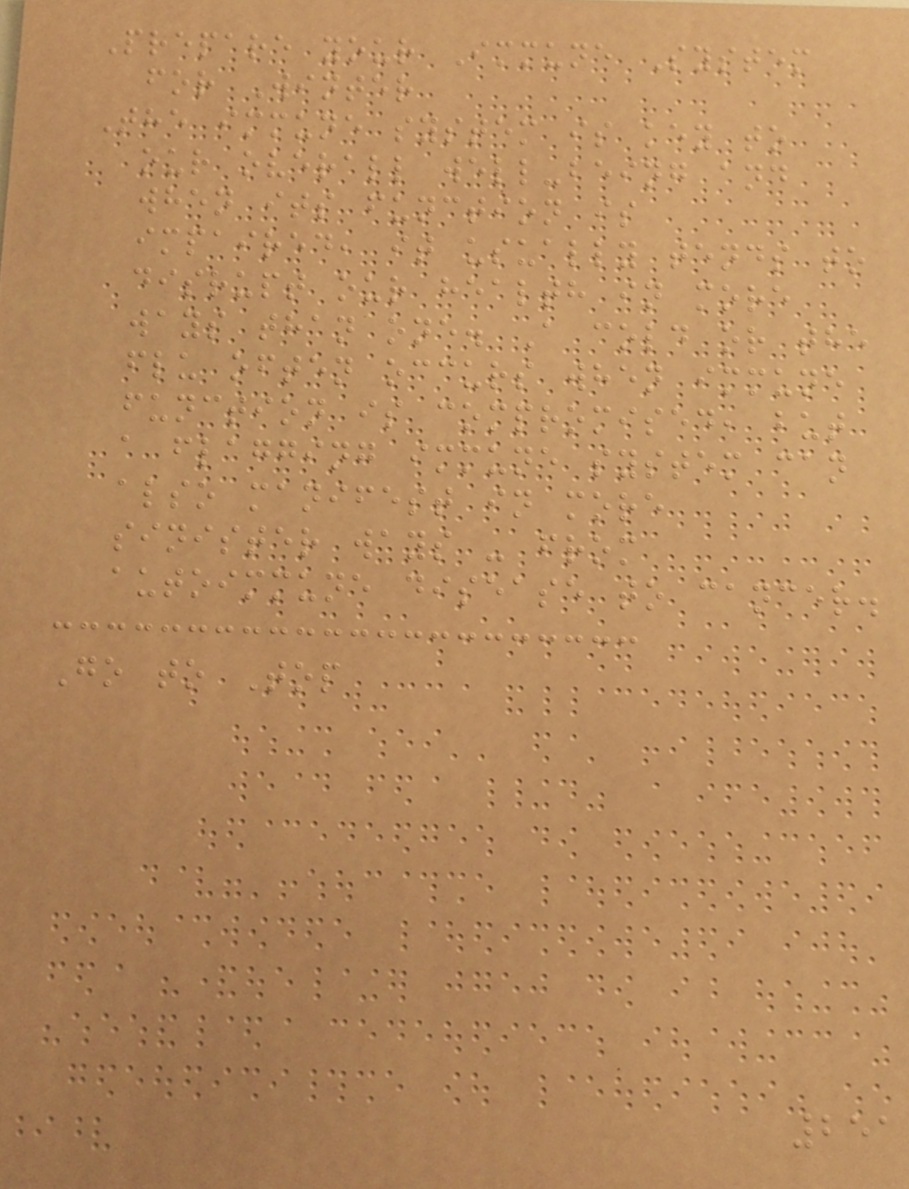Prepare your Immune System
for Winter
The immune system is key to
our overall well-being and
when its function is
impaired, it usually tends to
disrupt our health in more
ways than one. A cold or the
flu often occurs when immune
function is compromised, but
a flagging immune system can
also manifest in more
sinister ways - from
autoimmune disease to cancer.
Go to Top
251
